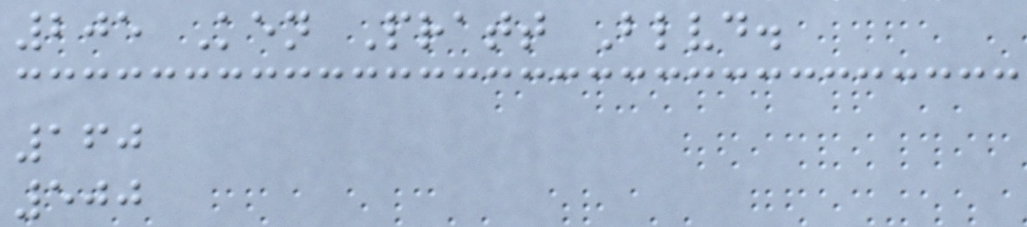205 Ken Pratt Blvd.
160
500
